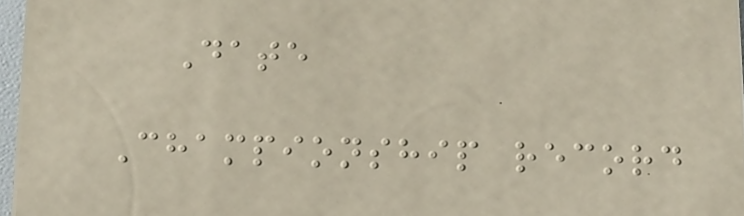Date
Championship record
